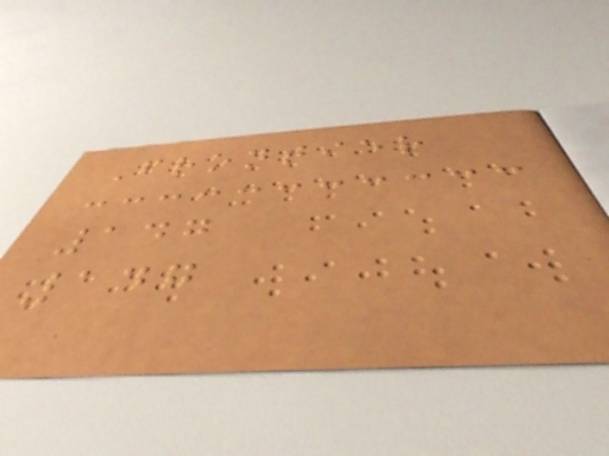Frontier
147
147
